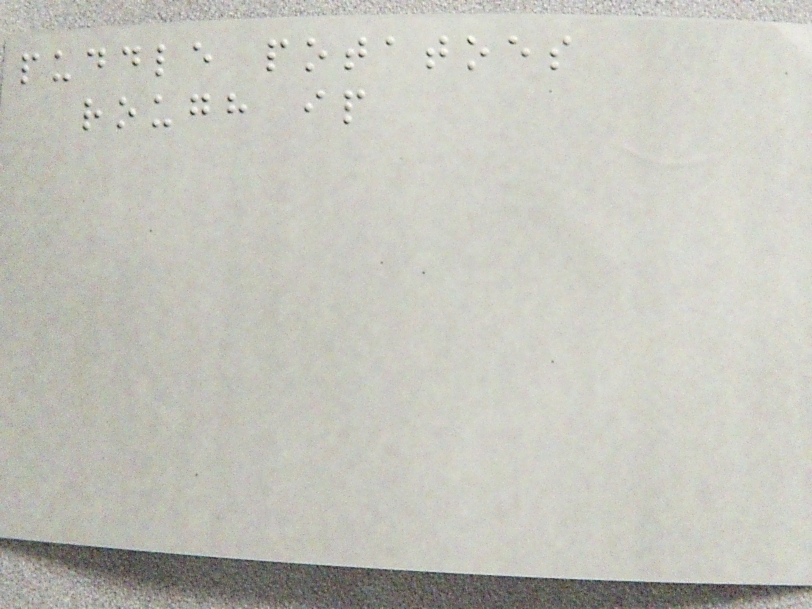puddle potatoes
rough ip
